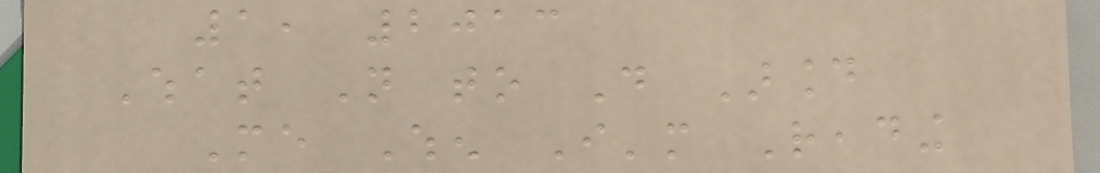1, 2013
What Not to Do Around
Me When I'm Reading
